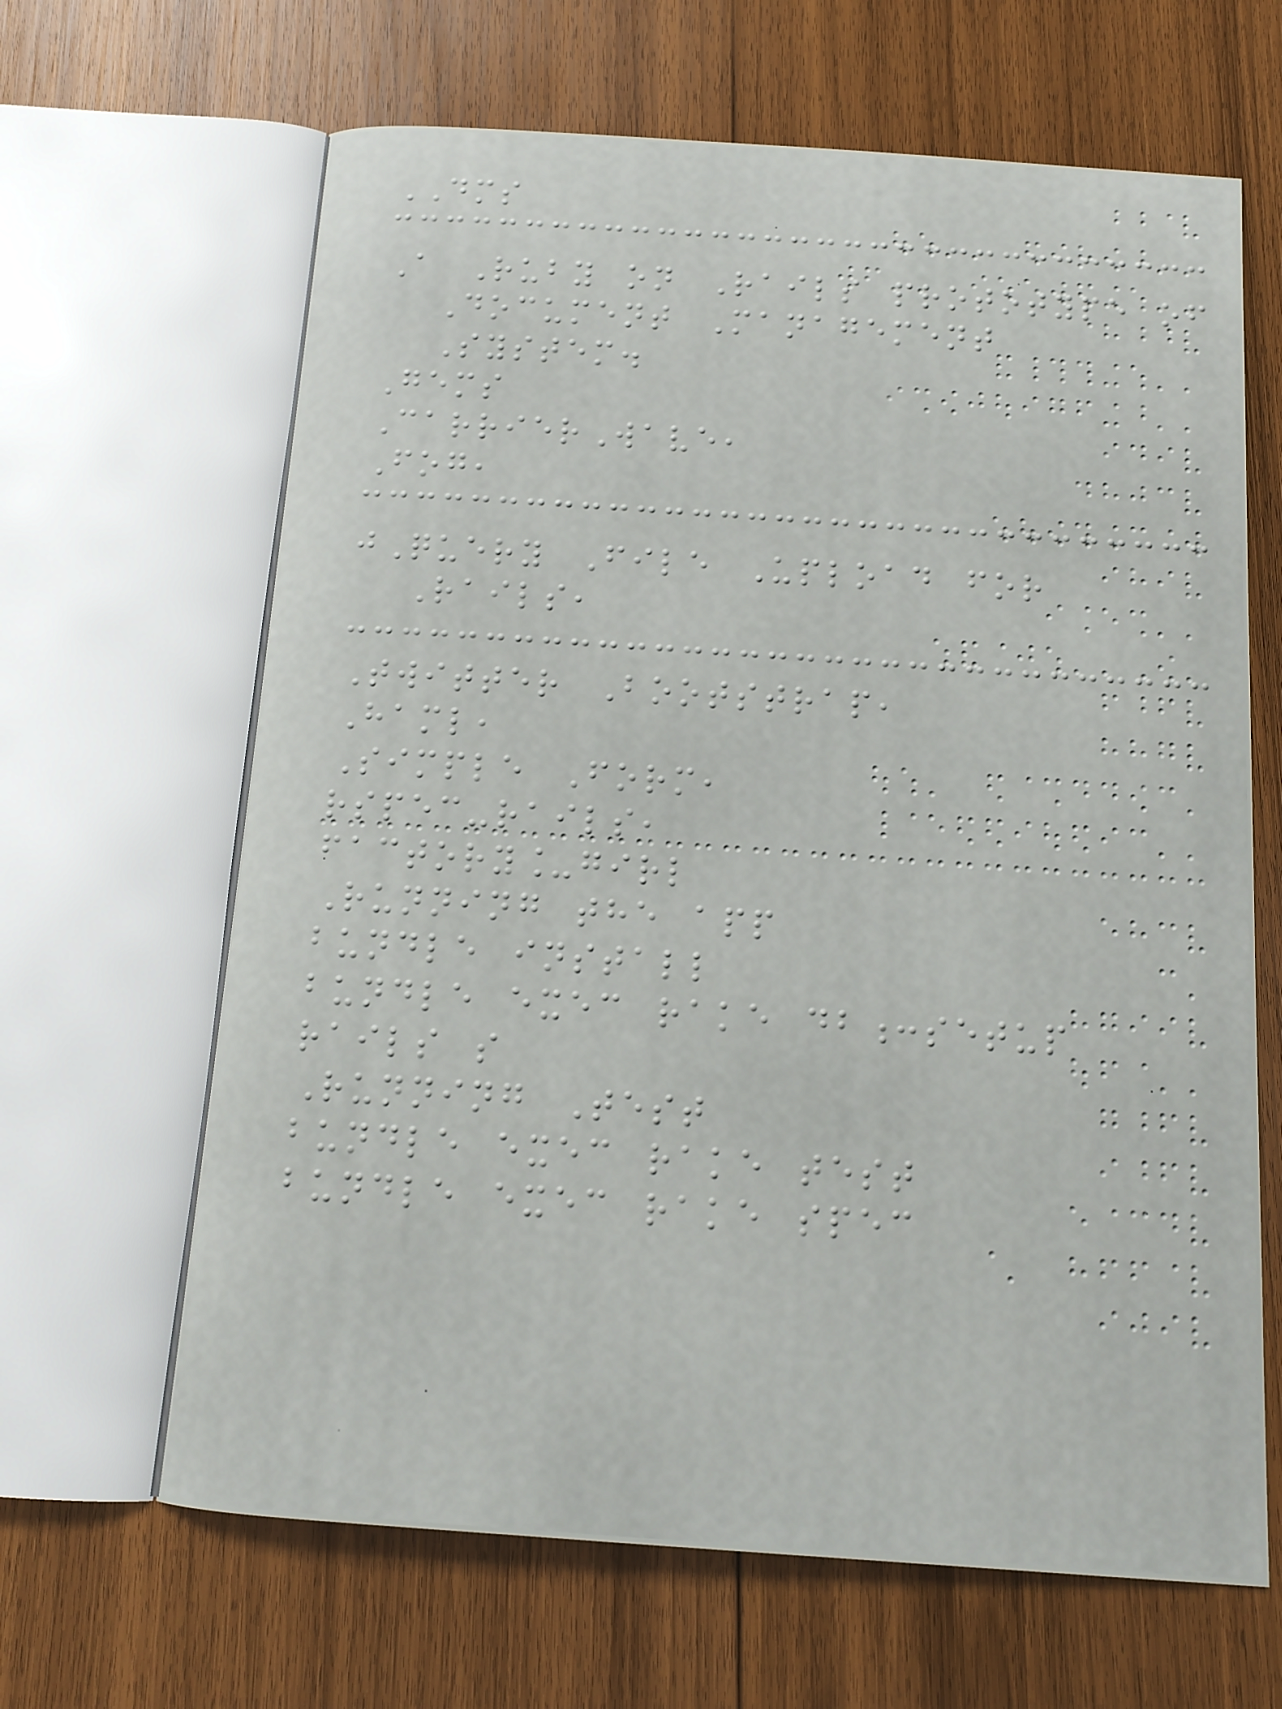DMS
A Ruby on Rails prototype of
Document Management
System.
Gems
CarrierWave,
Fog,
jQuery File Upload for
Rails,
Twitter Bootstrap,
Haml,
Simple Form,
rspec-rails,
factory_girl
Running the app
bundle install
bundle exec rake db:setup
rails s
Running Test
bundle exec rake test
bundle exec rake spec
